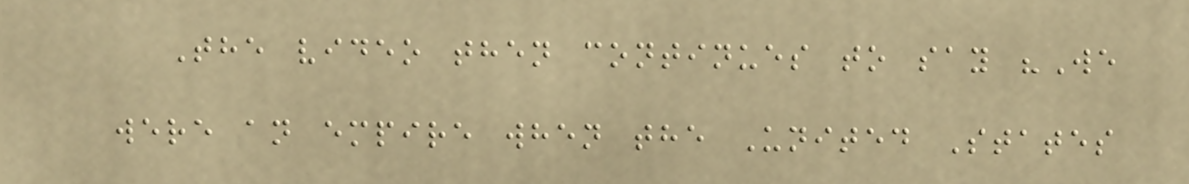The video then continues to say "We
were an empire when the United States
